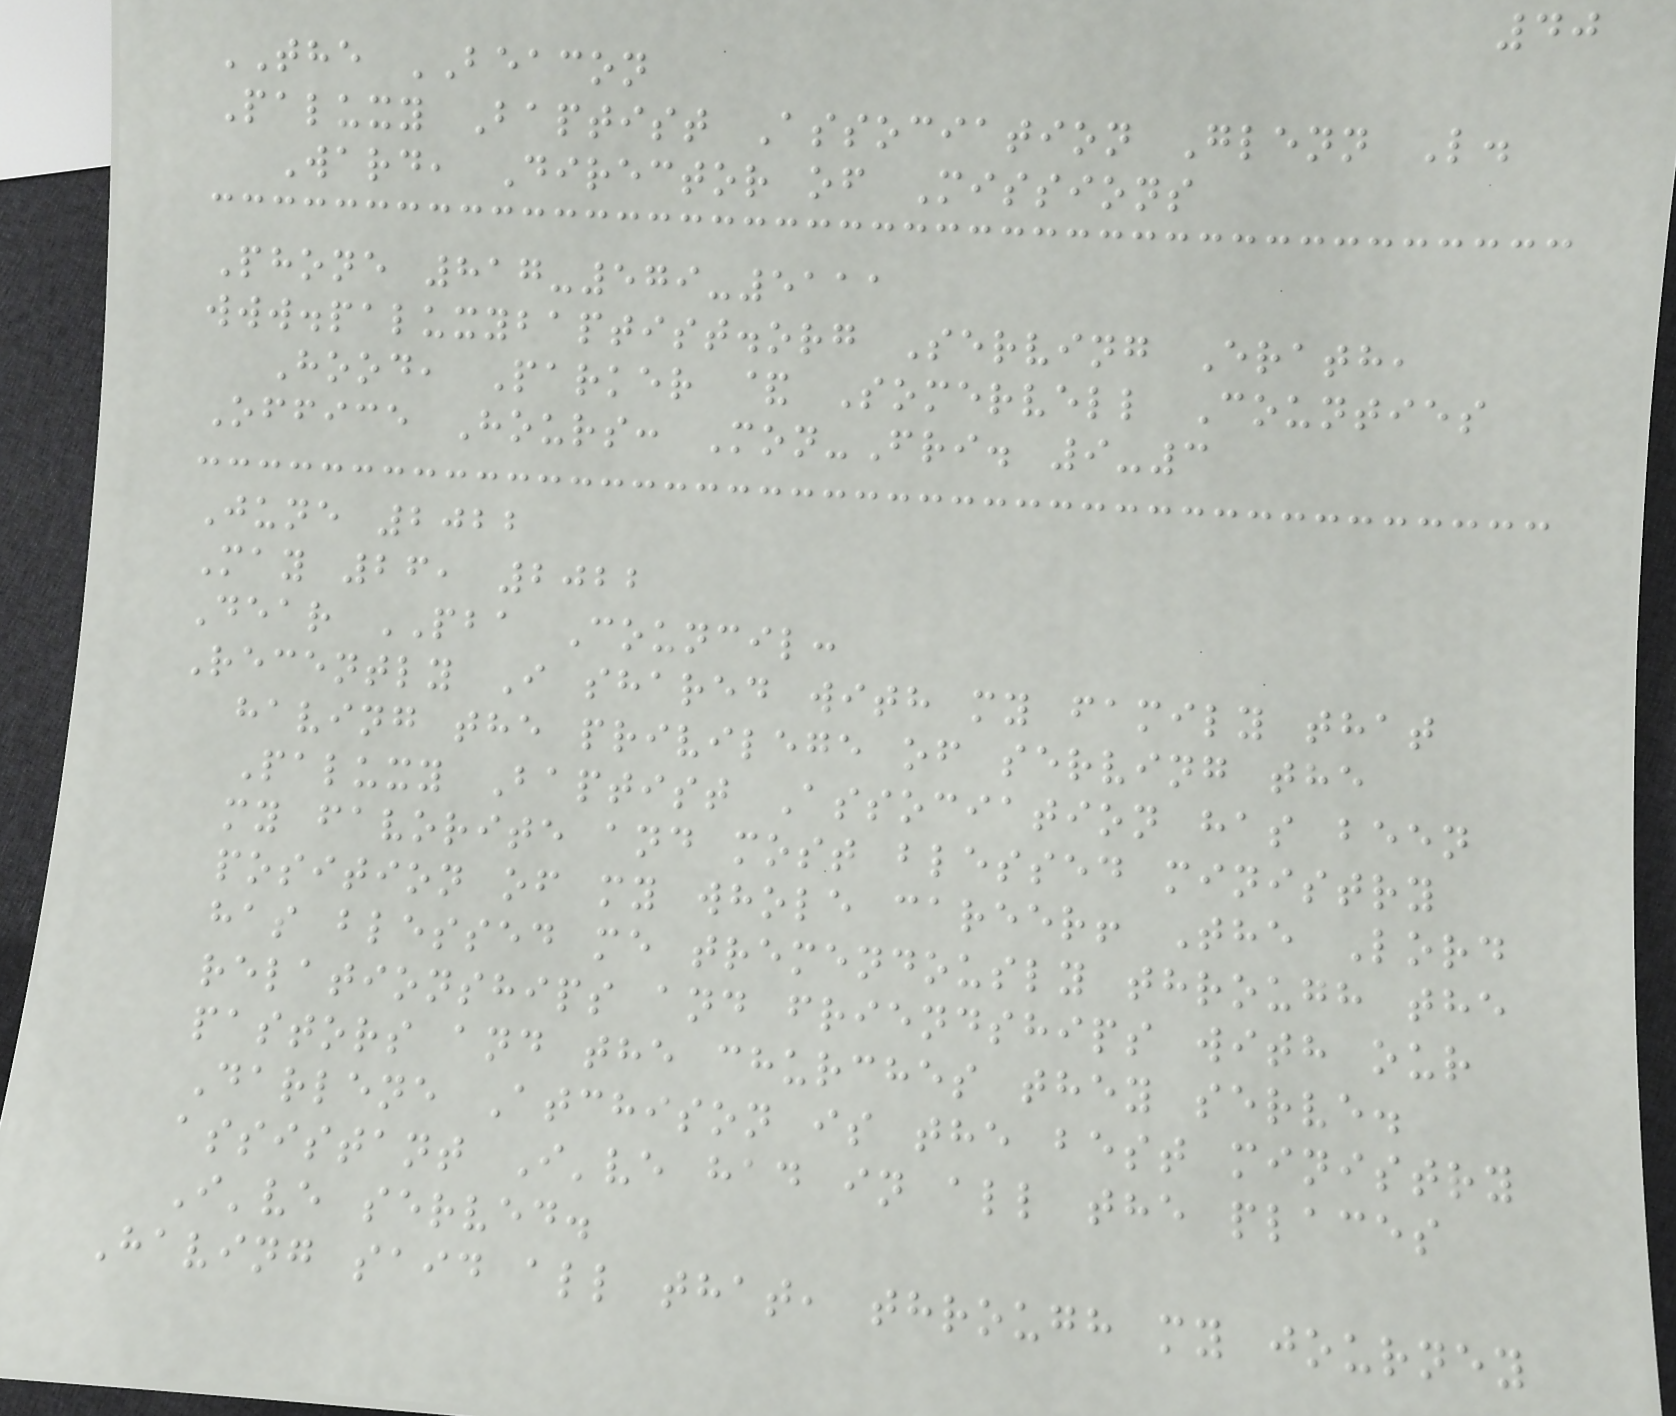40
THE BEACON
Paluxy Baptist Association Glenn L.
Ward, Director of Missions
Phone 817-579-5111
www.paluxybaptist.org Serving Erath,
Hood, Parker & Somervell Counties
Office Hours: Mon-Fri. 9-3
June 2022
May 26, 2022
Dear PBA Council:
Recently I shared with my family that
having the privilege of serving the
Paluxy Baptist Association has been
my favorite and most blessed ministry
position of my whole career! The Lord
has blessed me tremendously through the
relationships and friendships with our
pastors and the churches they serve.
Darlene Atchison is the best ministry
assistant I've had in all the places
I've served.
Having said all that, through my journey
